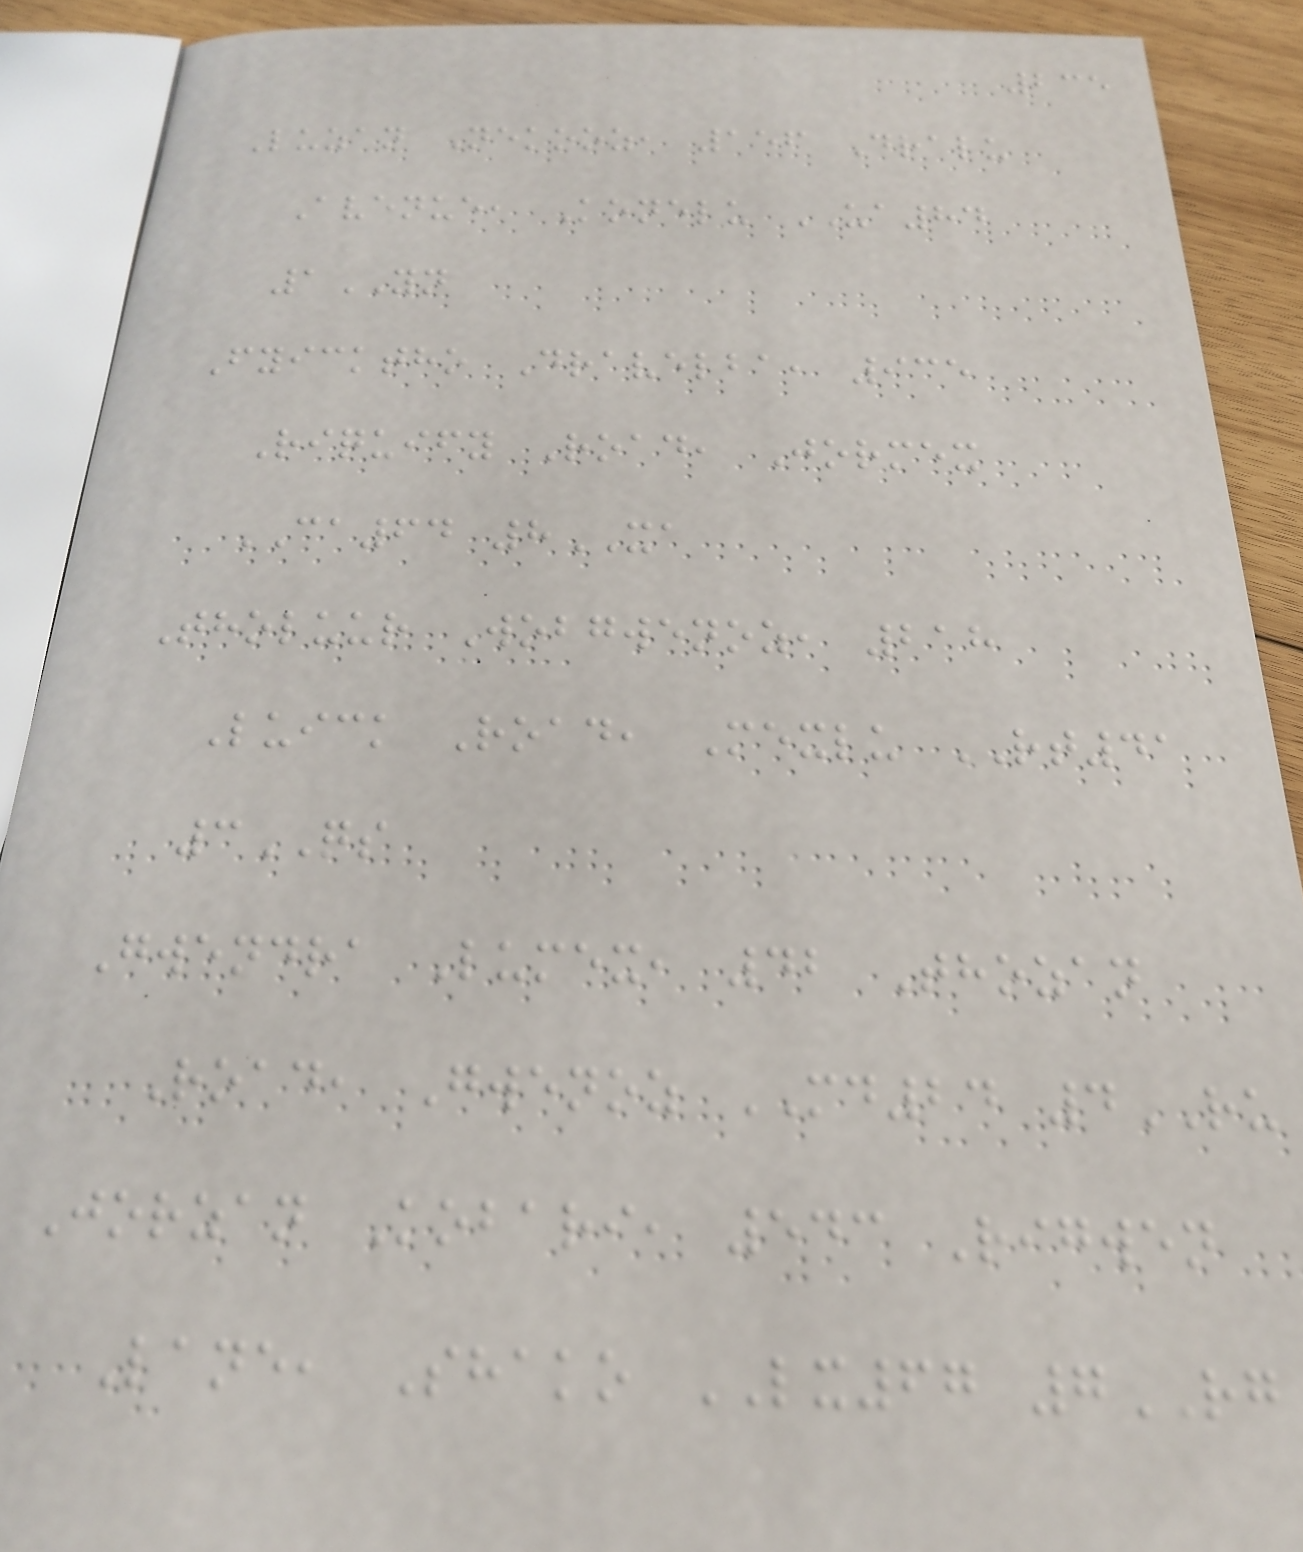235
Luzan Nekooz, 156 Dralu
Avenue, Konelu UA84
1YN
Fyicktho Dravelba, 935
Riquify Road, Jormex
CA64 8XA
Tholuur Wobgwenoz, 218
Luick Road, Mexlu RT41
3QS
Gwendra Lumex, 42 Thozan
Road, Gwenoz MD24 4RU
Jorzan Kobari, 543 Rigwen
Lane, Shako LX67 7RG
